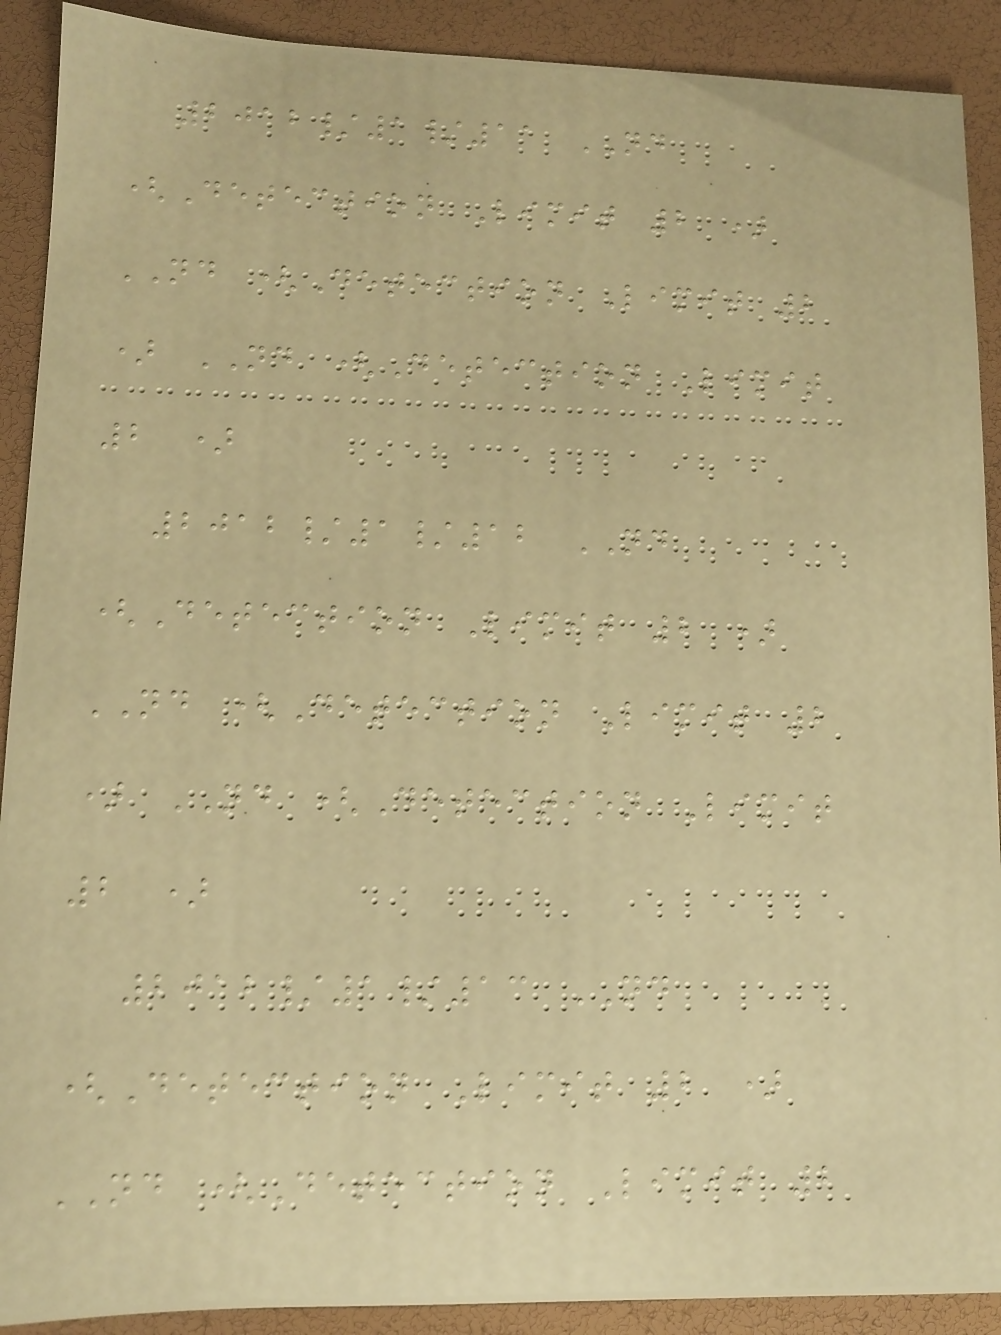2012/1/11 ND
(Detection Limit 2 )
ND (Detection Limit 2
) ND (Detection Limit
2 )
2012/1/12 ND
(Detection Limit 2 )
ND (Detection Limit 2
) ND (Detection Limit
2 )
2012/1/13 ND
(Detection Limit 2 )
ND (Detection Limit 2
